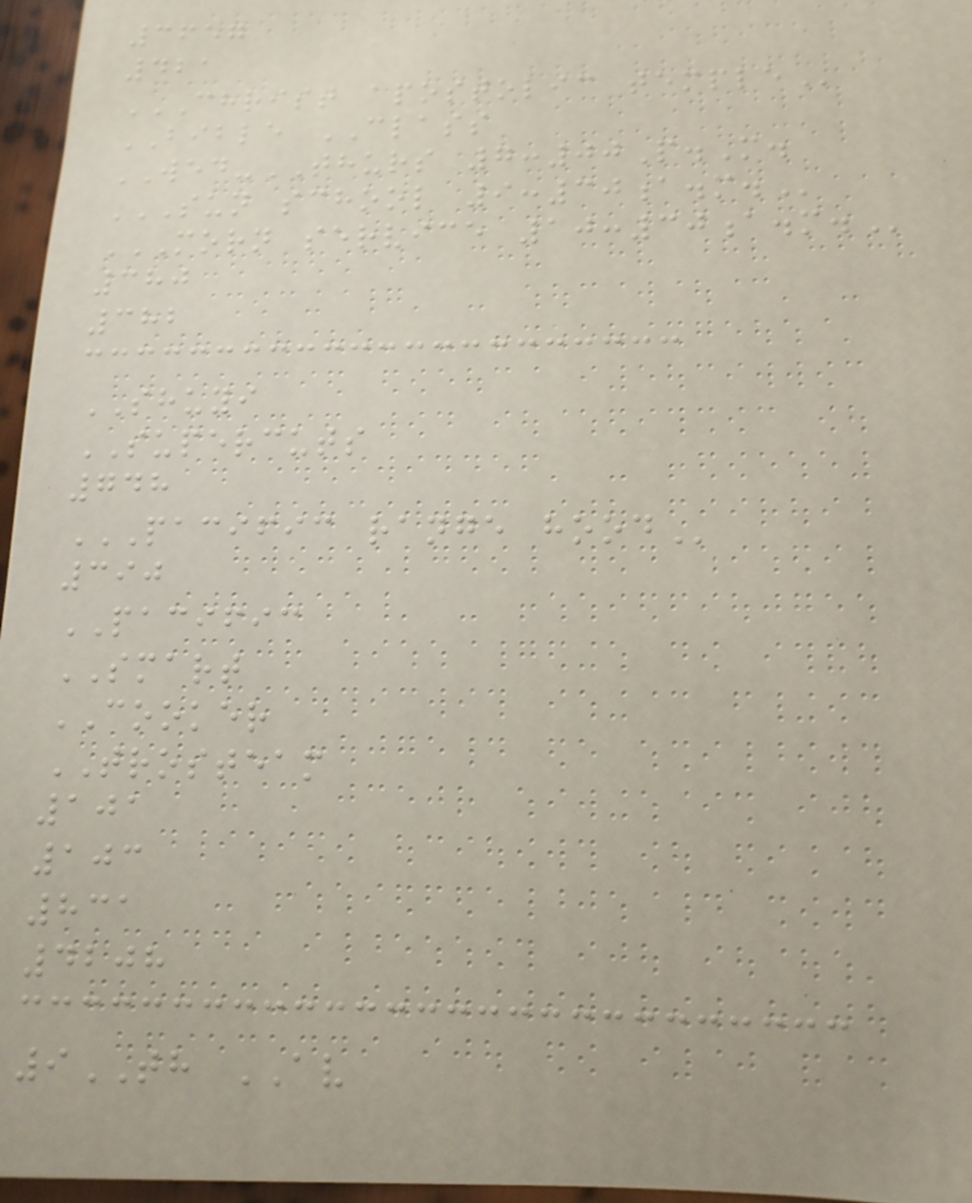3657
421
CHRIST APOSTOLIC TEMPLE
BIBLE CLASS
WED-THURS 7:00P.M.
SUN SCHOOL 9:30A.M.
MORN SERVICE 10:30A.M.
380
382
SHUYI
SUPERCUTS
748
PACIFIC RANGE HOOD
390
PACIFIC
SMART
COOKER
TROSTEAM
101
103
831
4208
9TH AV
